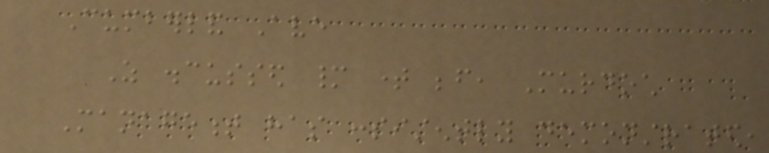Cumberland Ave
As discussed many time before, Murdoch
Management has consistently demonstrated,
